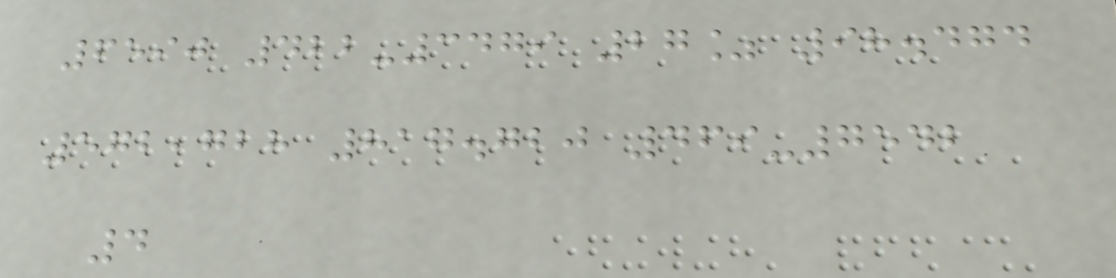6590 422-3479 27% 98.474
572,728 817.720 469-7542
4
